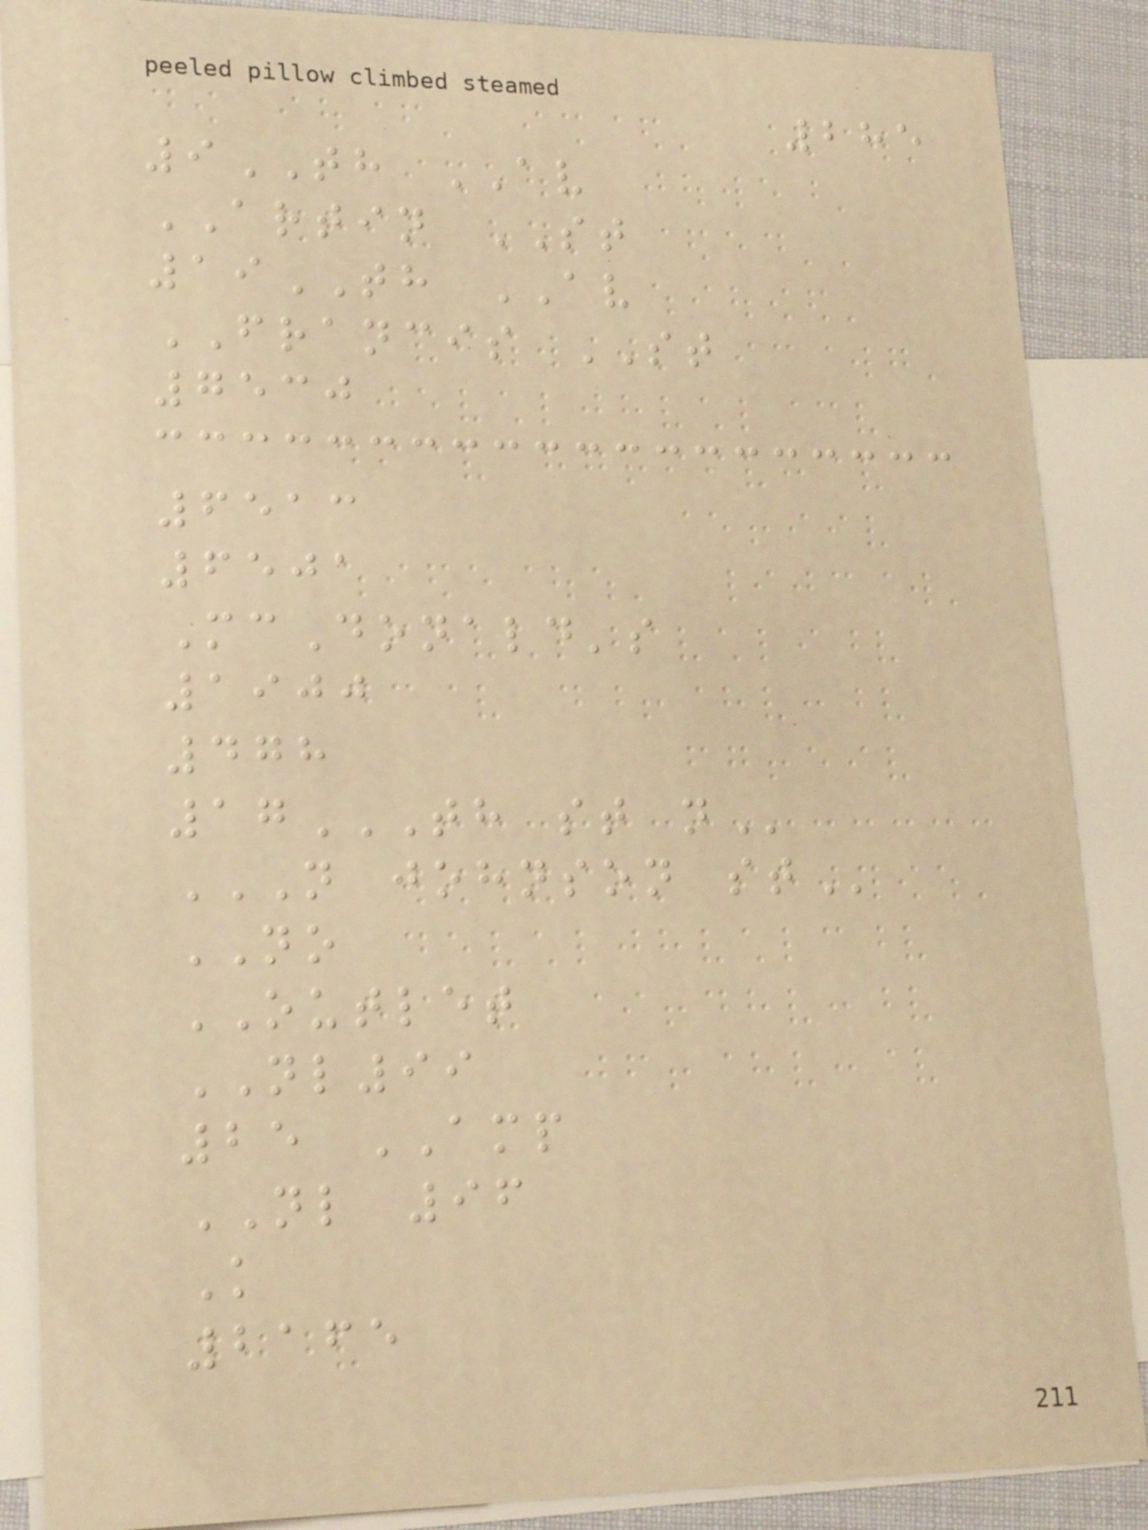285
9TH AV
ARTIN ST
19TH AV
FRANCIS ST
7530
6513
6501
McDonald's
1900
478
17TH ST N
N JOHNSON ST
NO
OUTLET
NL99
25 AMP
NL 96
K
2165
